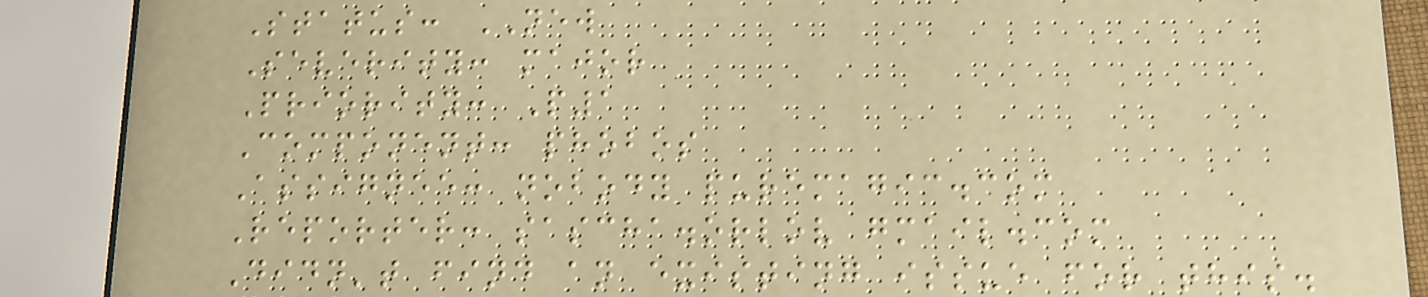Status: NEW
Severity: major
Priority: P1
Component: phobos
Assignee: nobody puremagic.com
Reporter: sascha.orlov gmail.com
Didn't find an existing issue for this.
